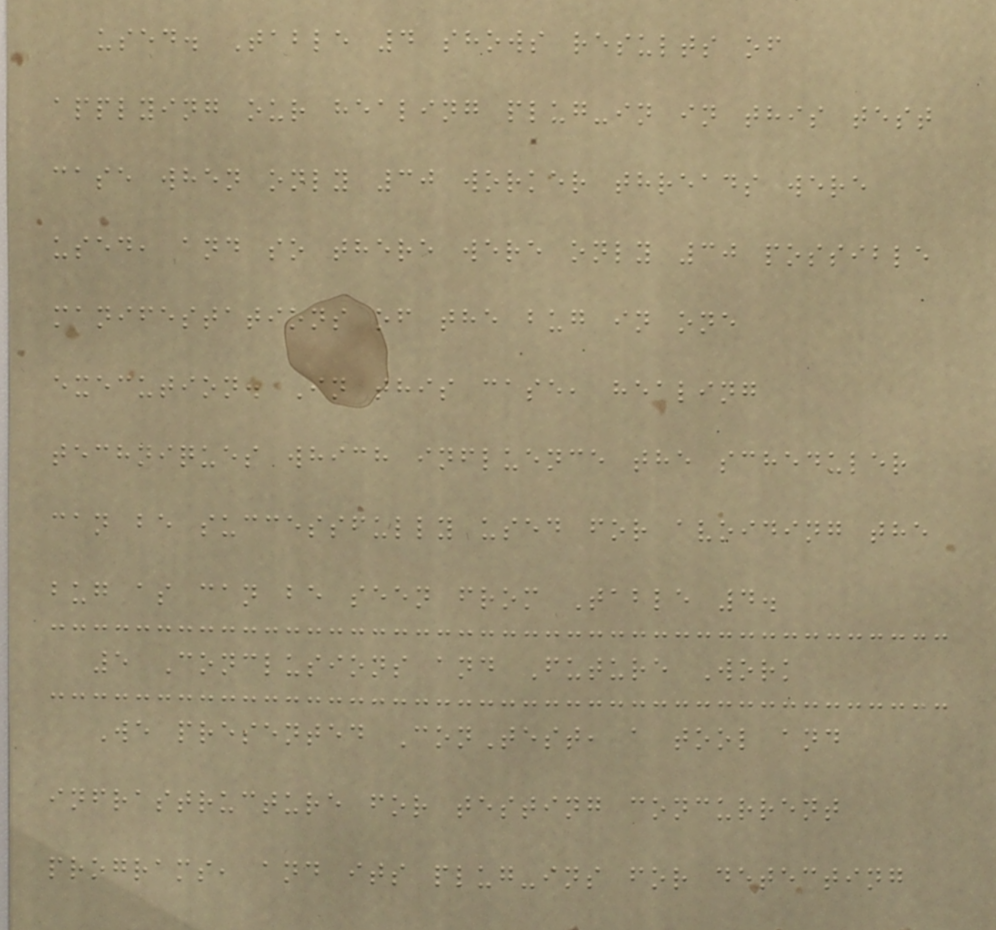used. Table 4 shows results of
applying our healing plug-in in this test
case when only 30 worker threads were
used, and so there were only 30 possible
manifestations of the bug in one
execution. In this case, healing
techniques which influence the scheduler
can be successfully used for avoiding the
bug as can be seen from Table 4.
5 Conclusions and Future Work
We presented ConTest, a tool and
infrastructure for testing concurrent
programs, and its plug-ins for detecting
